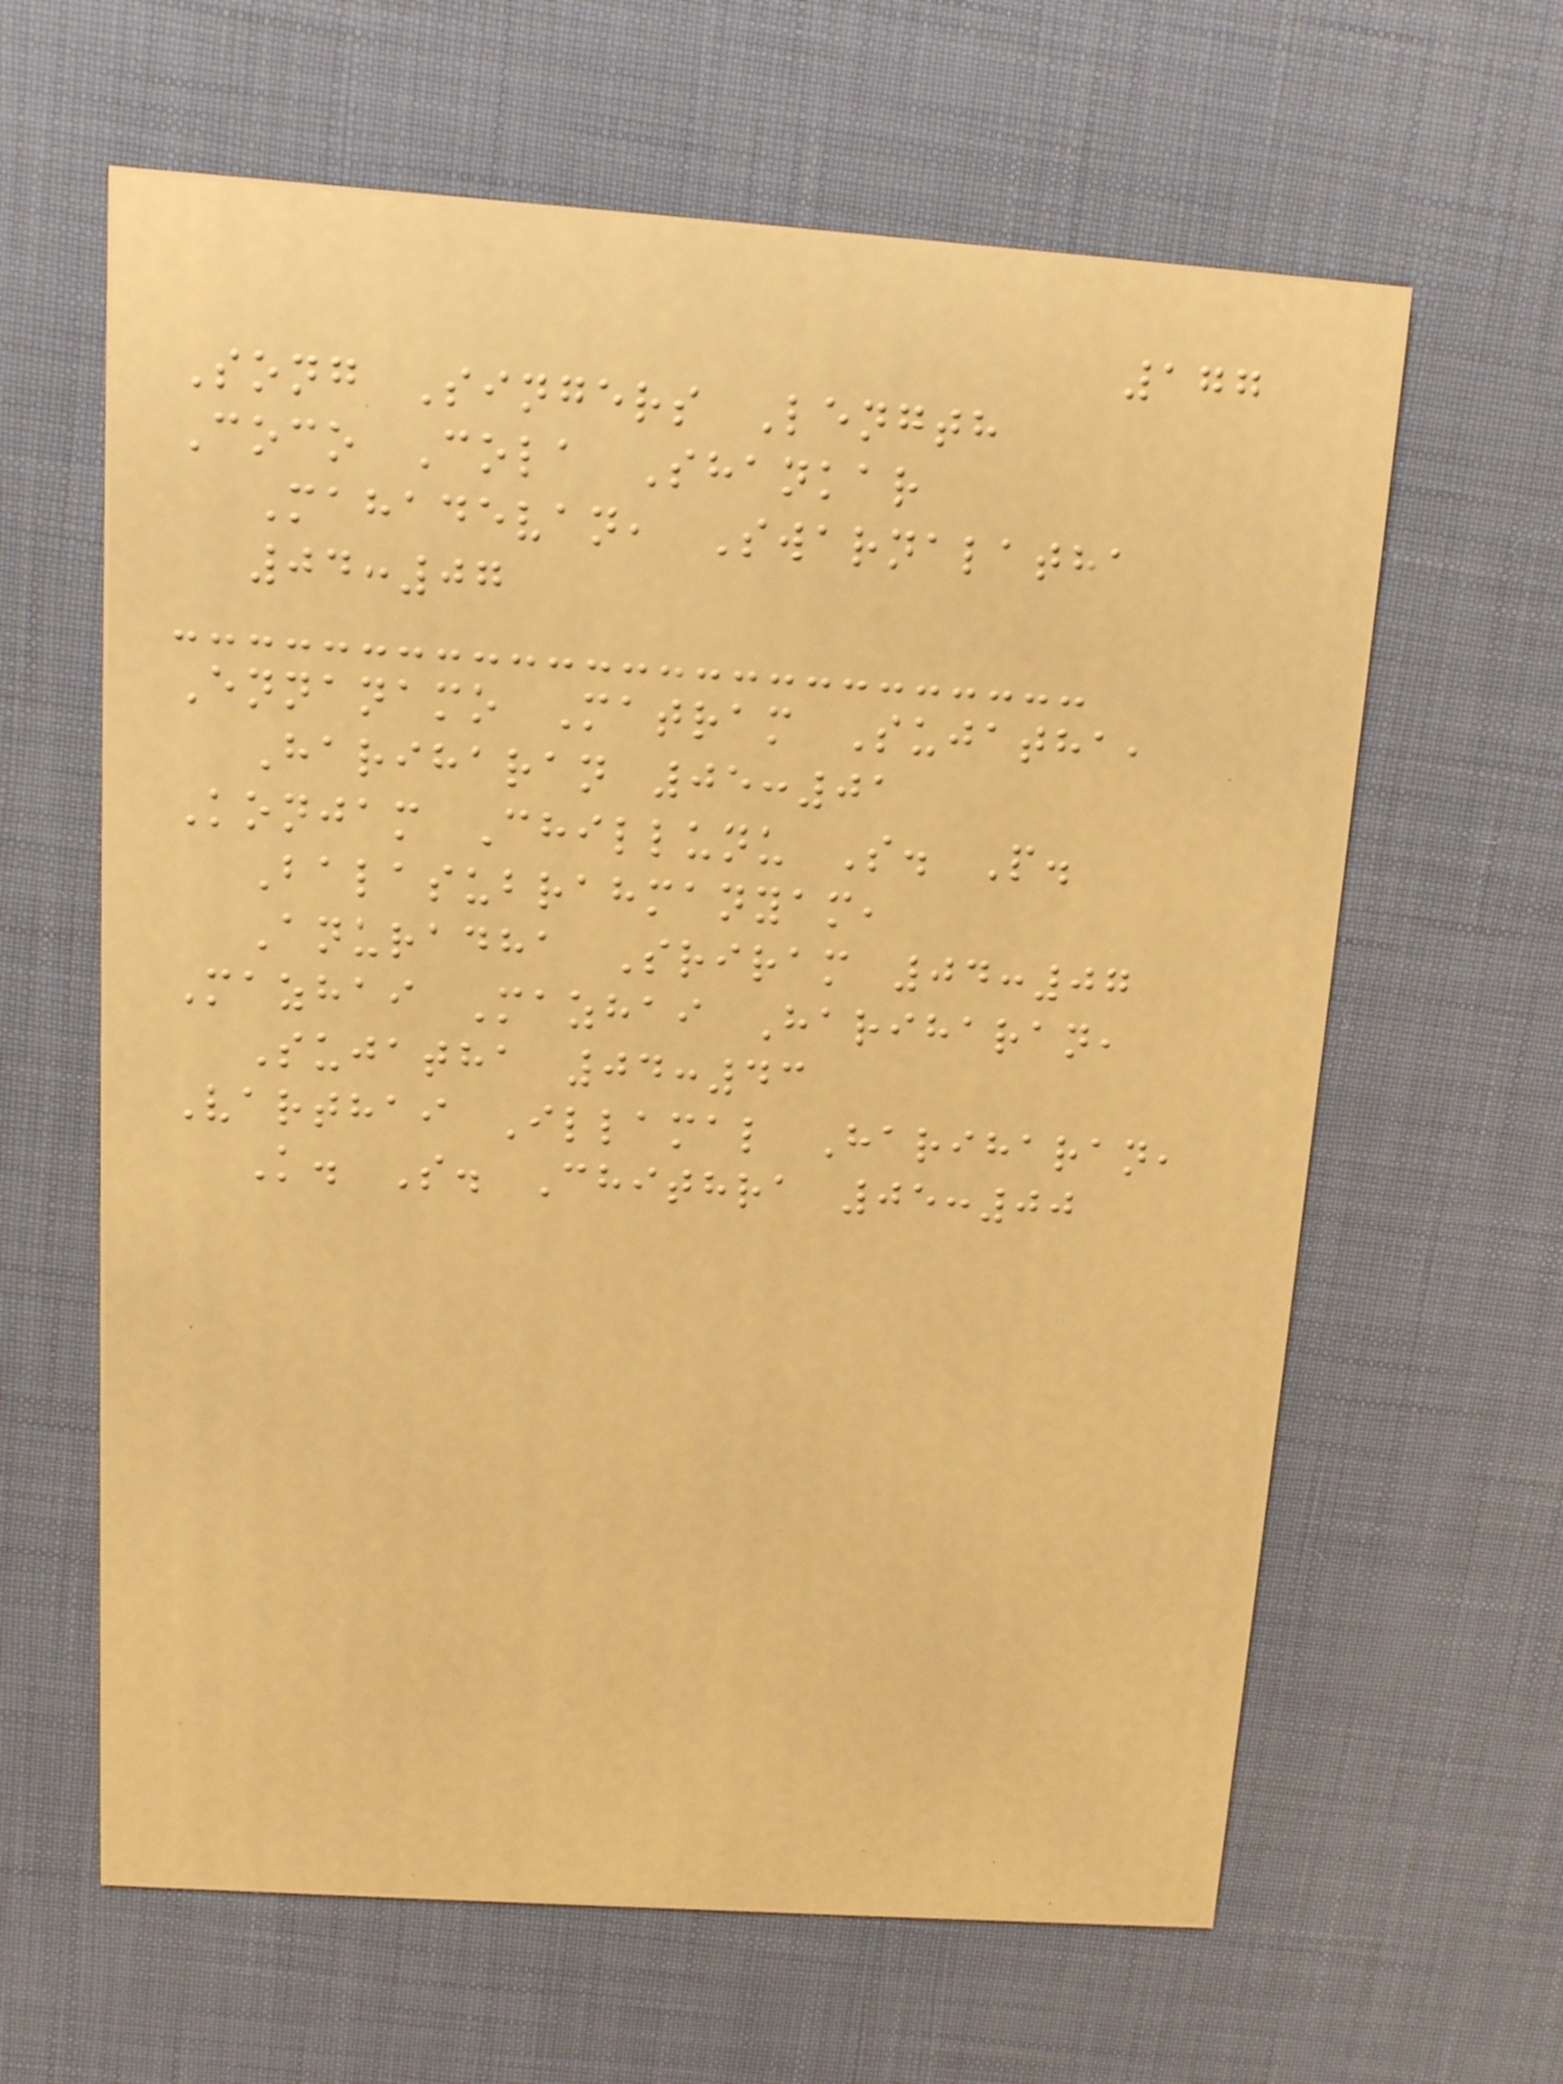177
Song Singers Length
Coco Cola Shankar
Mahadevan, Swarnalatha
04:07
Ennanamo Matram Sujatha,
Hariharan 05:01
Konjam Chillunu S. P.
Balasubrahmanyam,
Anuradha Sriram 04:07
Mazhai Mazhai Hariharan,
Sujatha 04:43
Varthai Illamal Hariharan,
K. S. Chithra 05:00
